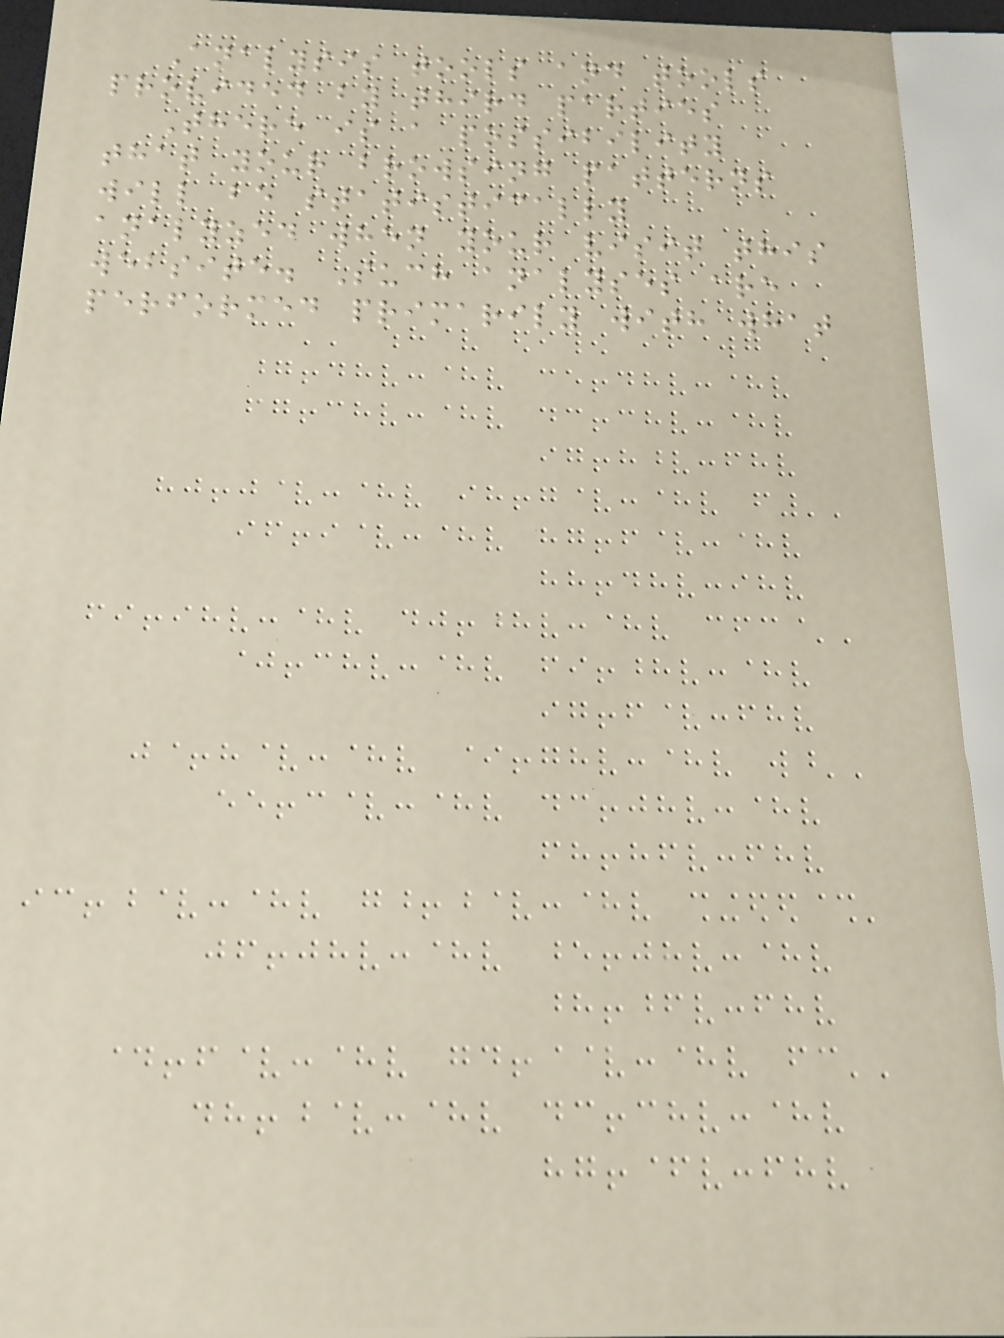Analysis tools and tools
provided by third parties
There is a possibility
that your browsing patterns
will be statistically
analyzed when your visit this
website. Such analyses are
performed primarily with what
